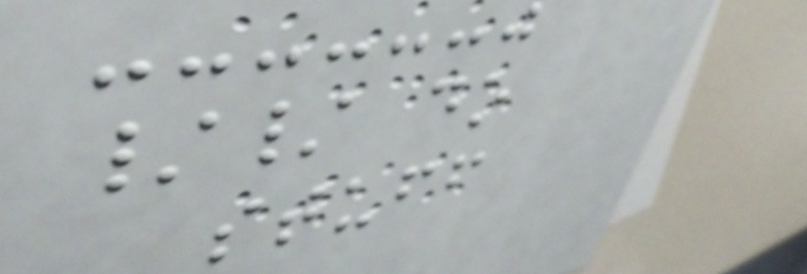// do
stuff
